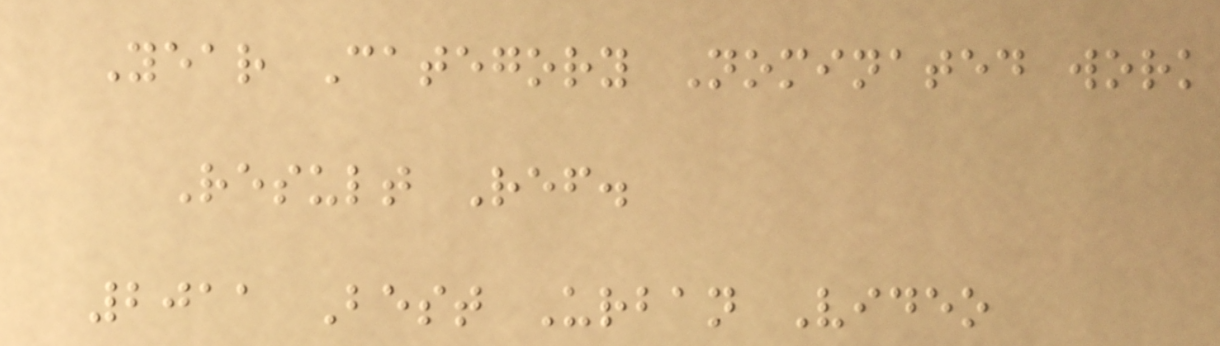Year Category Nominated work
Result Ref.
2011 Best Urban Video
